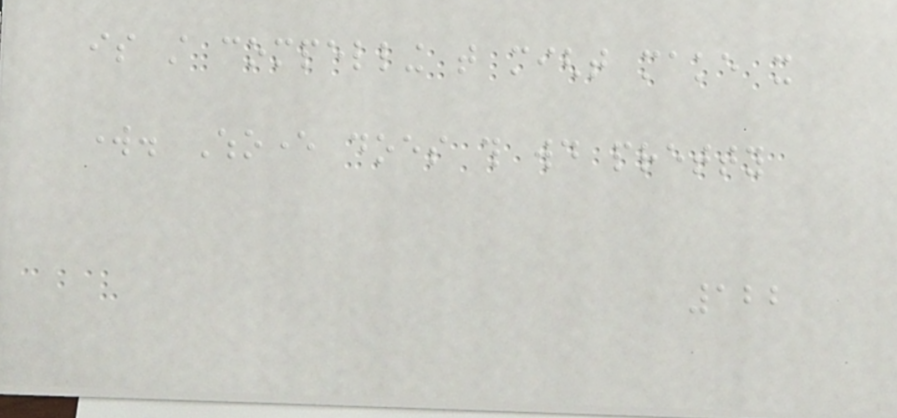is still compelling that might make it
work. Whoever does this would pretty
122
